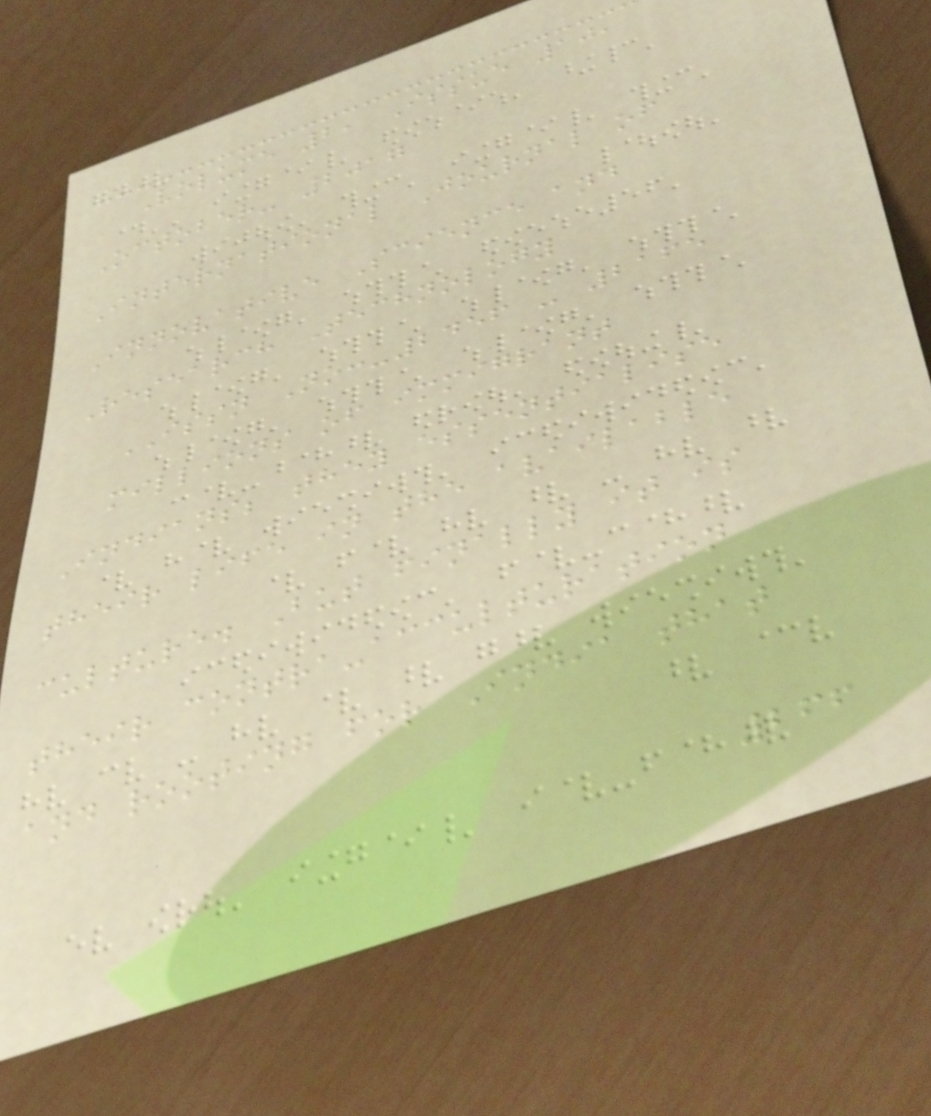Volume 2, Issue 10,
October- 2017
International Journal of
Innovative Science and
Research Technology
ISSN No:-2456 - 2165
millions of immigrant
Indians; they essentialise
their life in the available
culture. But finally it is
their contra-acculturation
and rooting for India that
266
